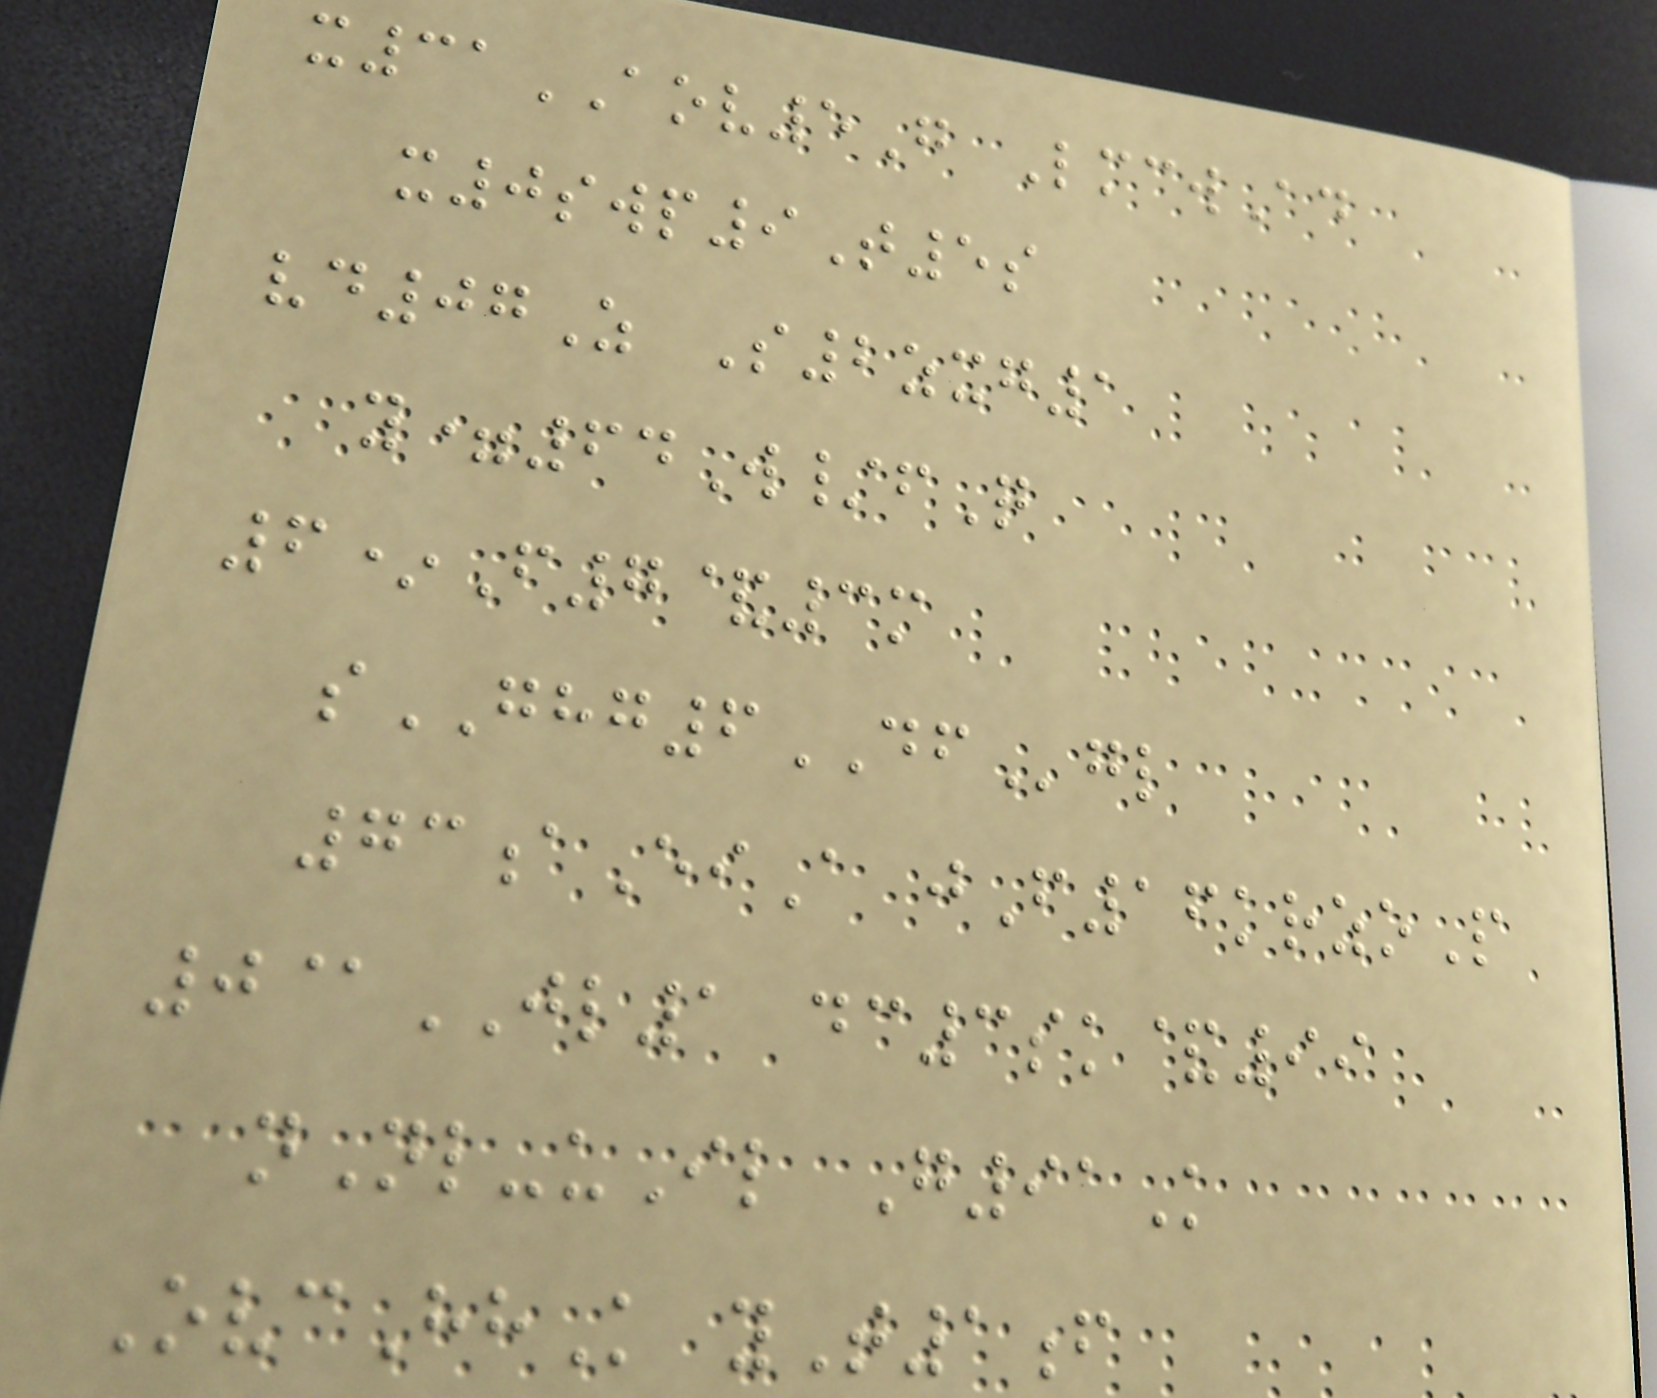x31AOV5G LmcwAd
x0swp9T5s
vd07Z S2zxg1
y=64W/fQ
6*F7&3m
sGHG6DFgl
73aEiA jF16krzoP
0@JL1 dc3sk&99
nNl-uIl G91K
OvcHhK yT1f
